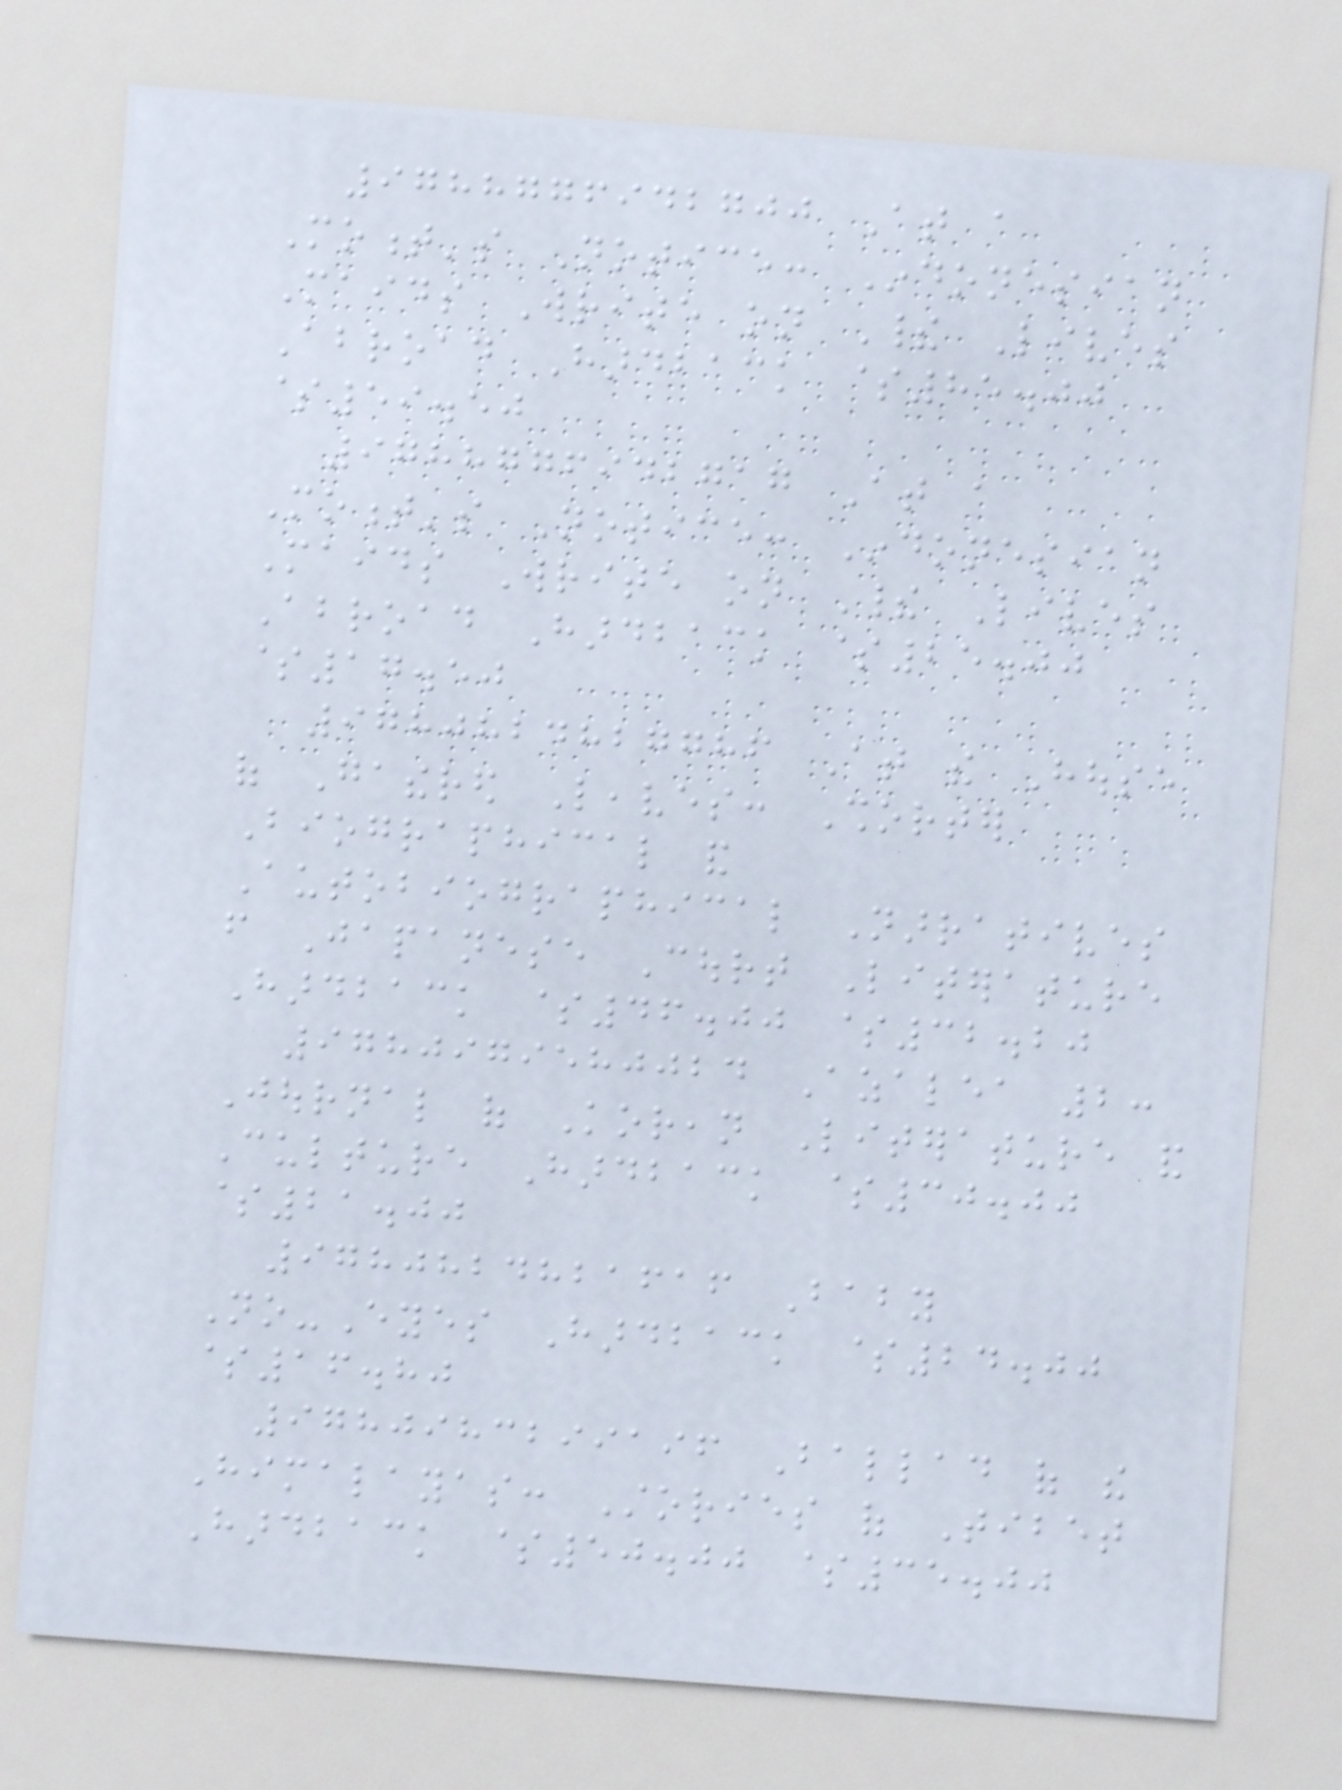9788776942700 At a
Moment's Notice: Indonesian
Maids Write on Their Lives
Abroad Hardback $85.00
$59.50
9788776942717 At a
Moment's Notice: Indonesian
Maids Write on Their Lives
Abroad Hardback $25.00
$17.50
9780824827786 At the House
of Gathered Leaves: Shorter
Biographical and
Autobiographical Narratives
from Japanese Court Literature
Hardback $46.00 $32.20
9780979580024 Azalea 2:
Journal of Korean Literature and
Culture Hardback $30.00
$21.00
9780824821616 Baby
No-Eyes Hardback $24.00
$16.80
9780983299196 Ballad of the
Himalayas: Stories of Tibet
Hardback $50.00 $35.00
